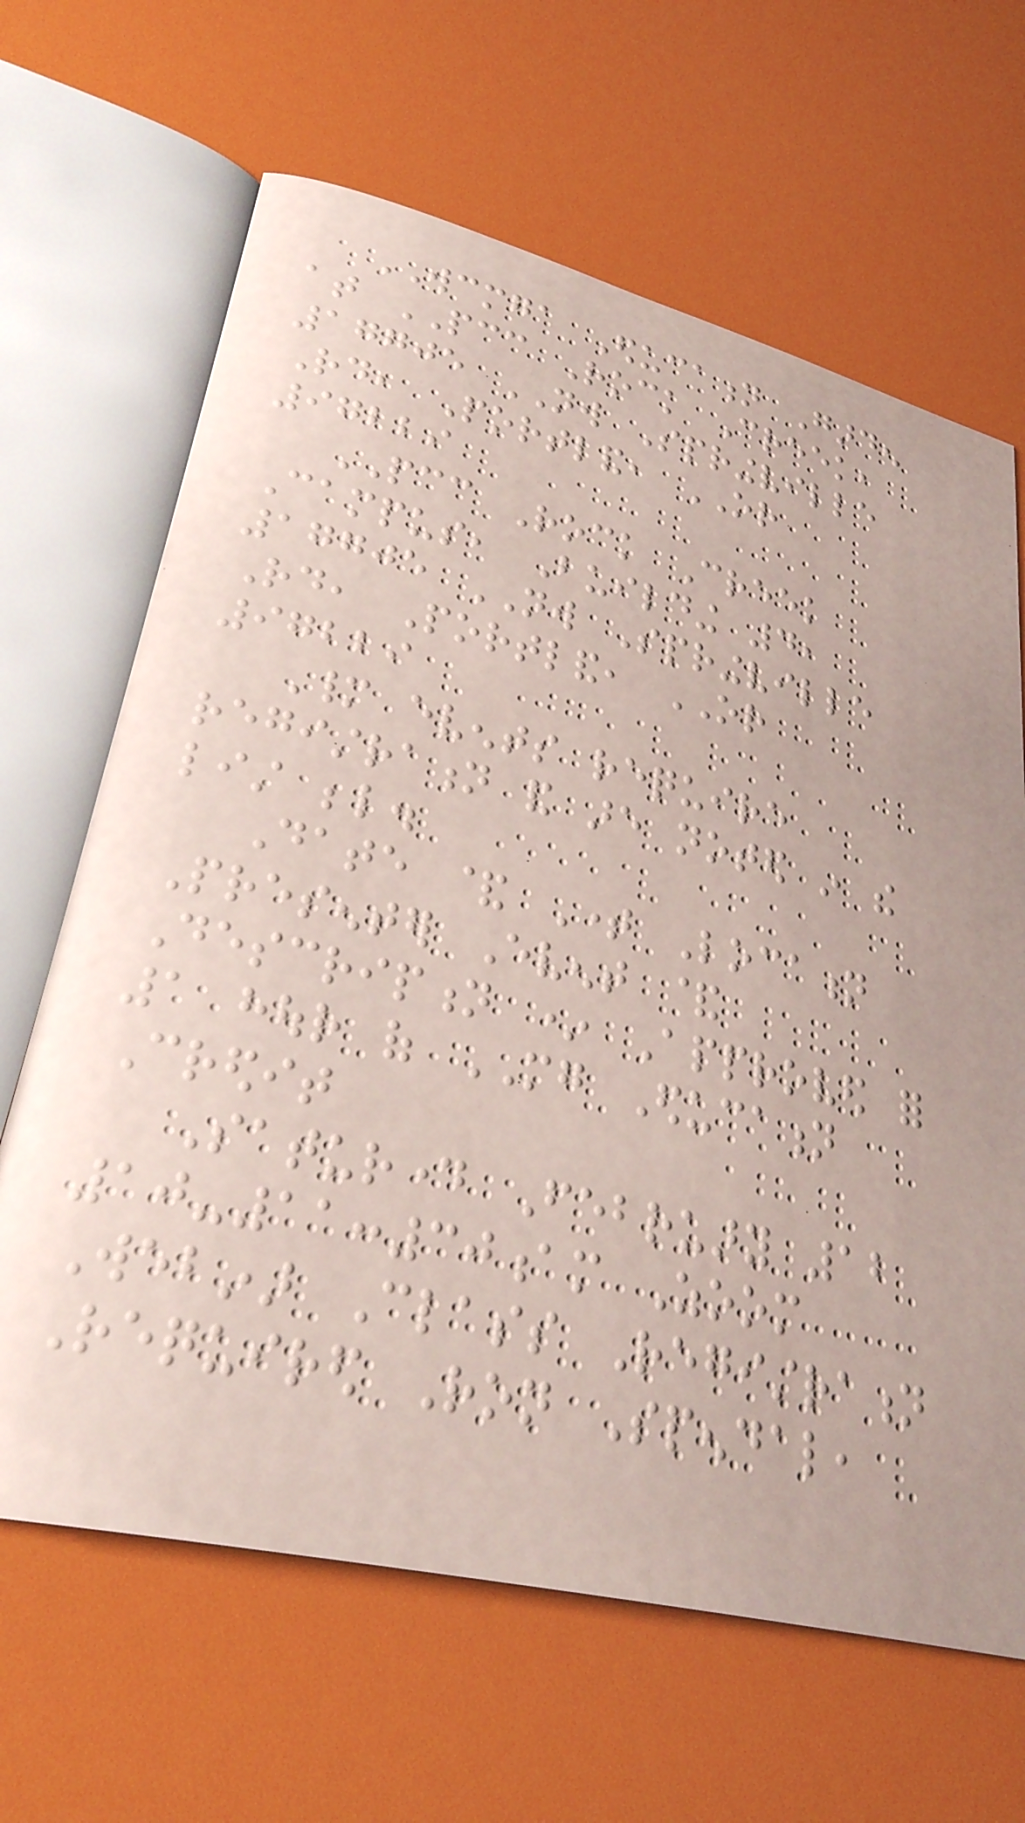WCMGA Education Garden
at PCC Rock Creek,
17705 NW Springville
Rd, Portland, OR
97229
PCC Rock Creek
Campus, Building 4,
17705 NW Springville
Rd, Portland, OR
97229
Many events require
registration and are noted in the
list below.
Date & Time Location
Presenter Event &
Description * Approved for
1 hour of MG Education
Credit
Saturday February 12
10-11:30am Zoom
Webinar Class Registration
Required Ron Spendal,
